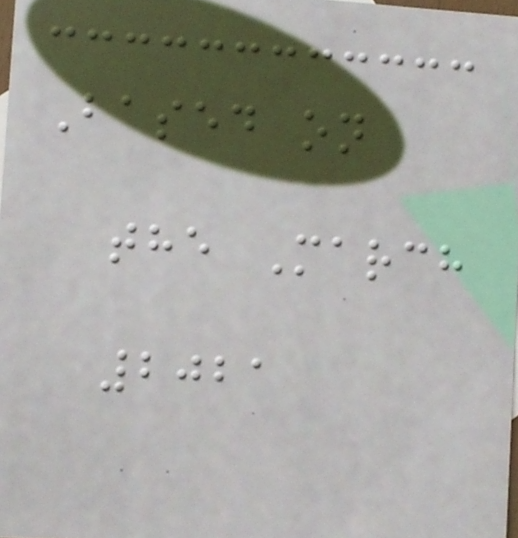Based on
the March
2021
